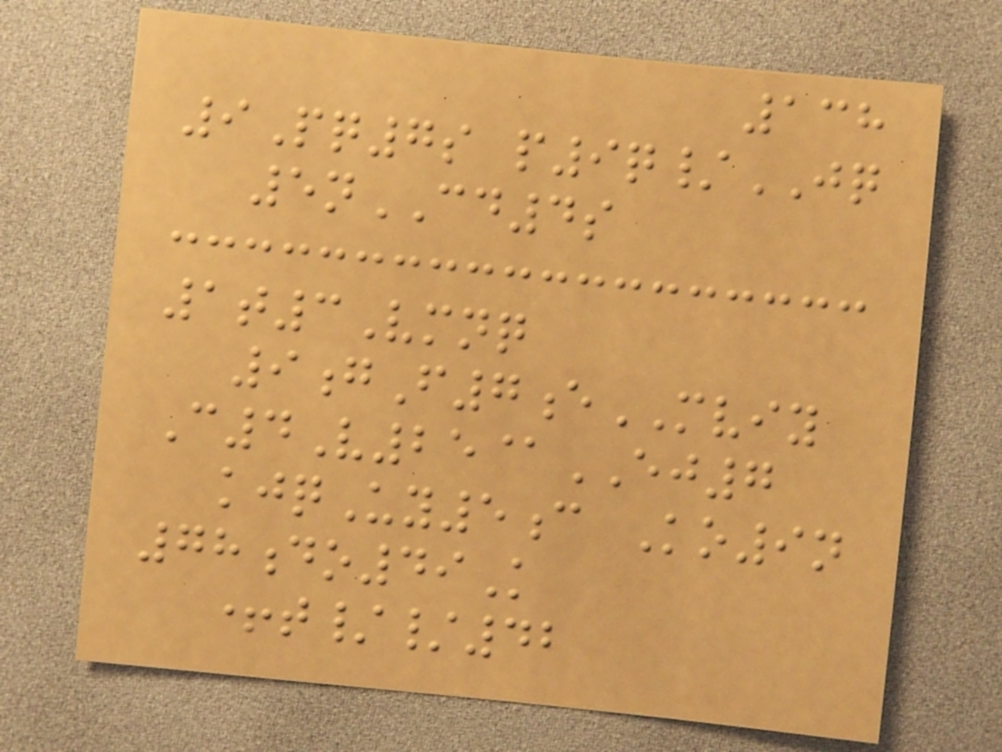138
9Pq7s p9q/JQ
5nCD4s
1t3Vmnq
9gF7eMVIY
C4V25@EJ7
kjqUy5c Ko9n
78do49K
+t//42
